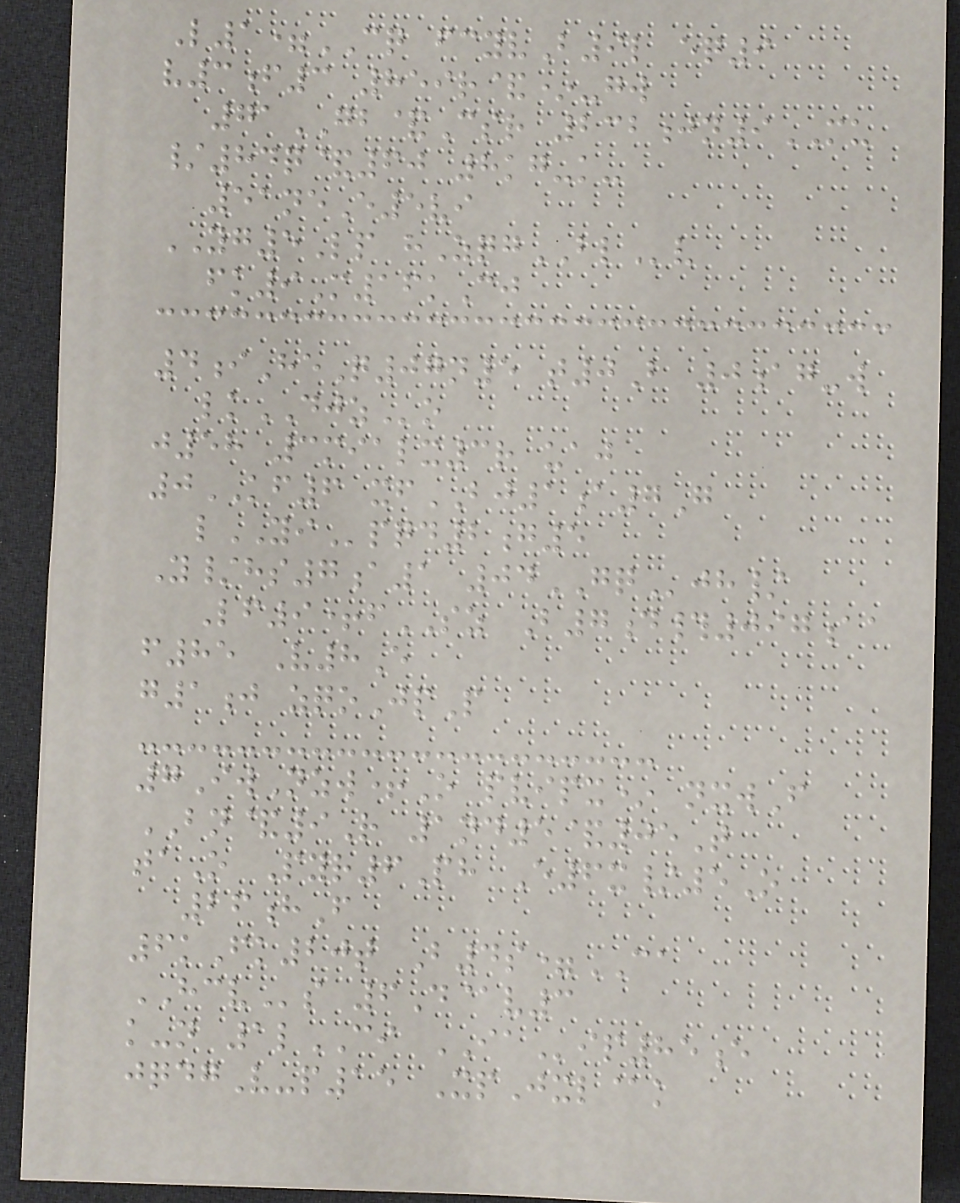L1=CQ fcyvB9l eq9
v3f3 859r&*-gw
71GB&Csr 232jn9MU
/84q&60 8kg-k-
51neE5vi
YG5Lp hZqgBLv
fk9M16kCj
4iHeQ07n5 t0B 0ag-w
lkDJZo
j58 3mialx3r uaj
0KF6 xfBJ1a7G
lYIpqd2g5
Y/hs7a1 04GQjh/
Lf9+fSZ B7d#097aa
f85 V8E
g1j zqoJpP
7IwNzw+O pvipx* nxwF
BN&9R 1nd5&05T
taO Pyr6Ph E6x/5O
26hF
6kFk20t B4s=CA
HCVs 6D@v3
k-n 1lCI IAip85e
jqdgV-p15 XpJxl@k
